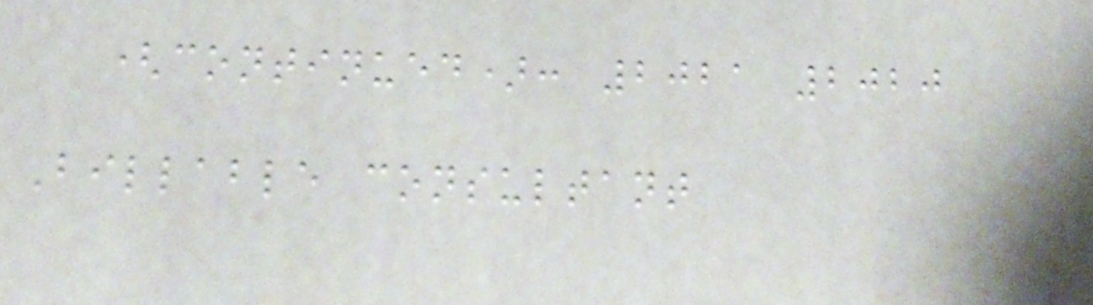(continued): 2021 2020
Billable consultant
